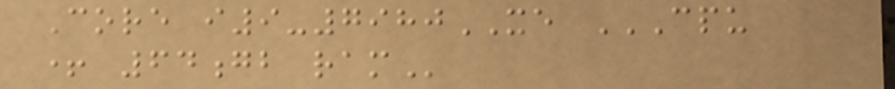Core i9-7980XE CPU
+ 64GB RAM
